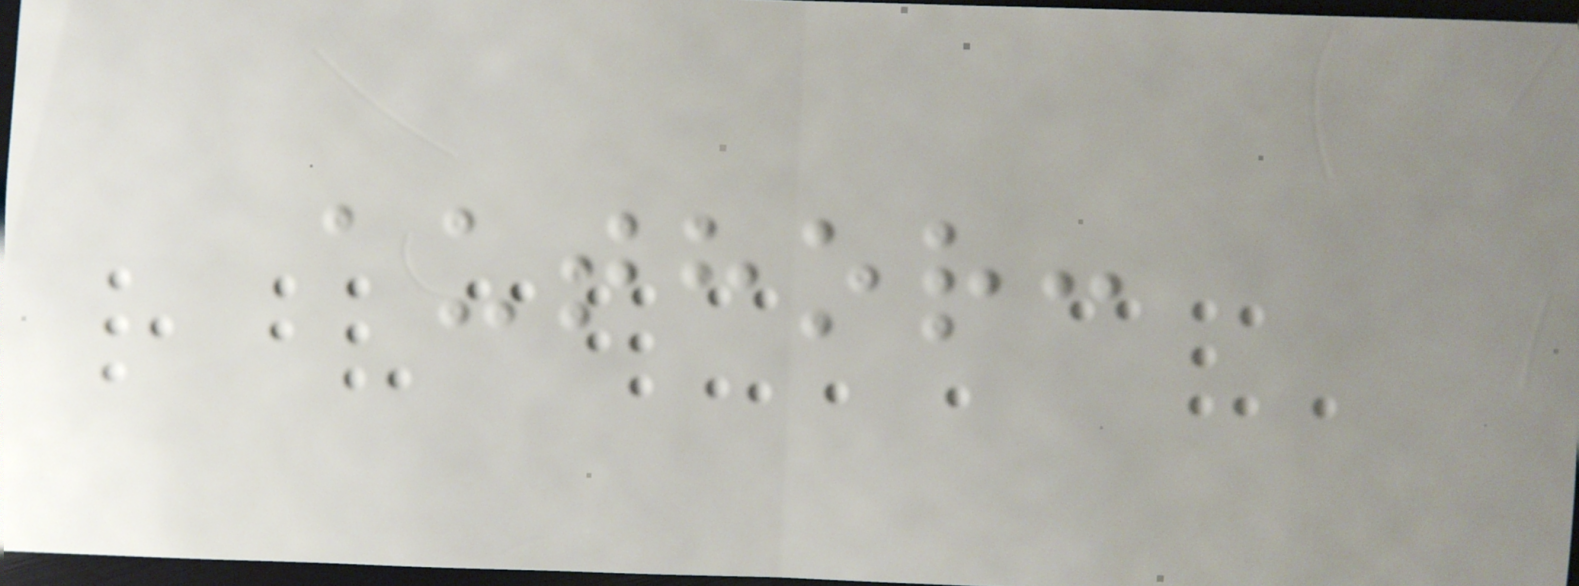author:
